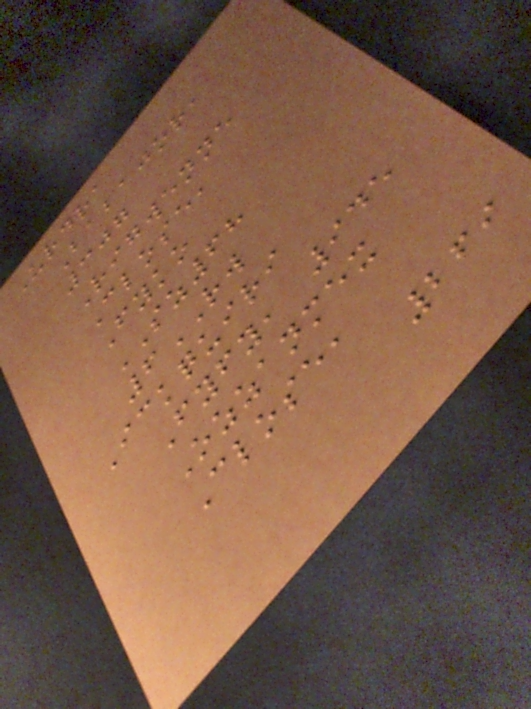Urdra
Babajor,
307
Rigwenne
Close,
Fyko
SZ68
6RW
Ickquiri
Fyfy, 945
Ozzanmex
Close,
269
